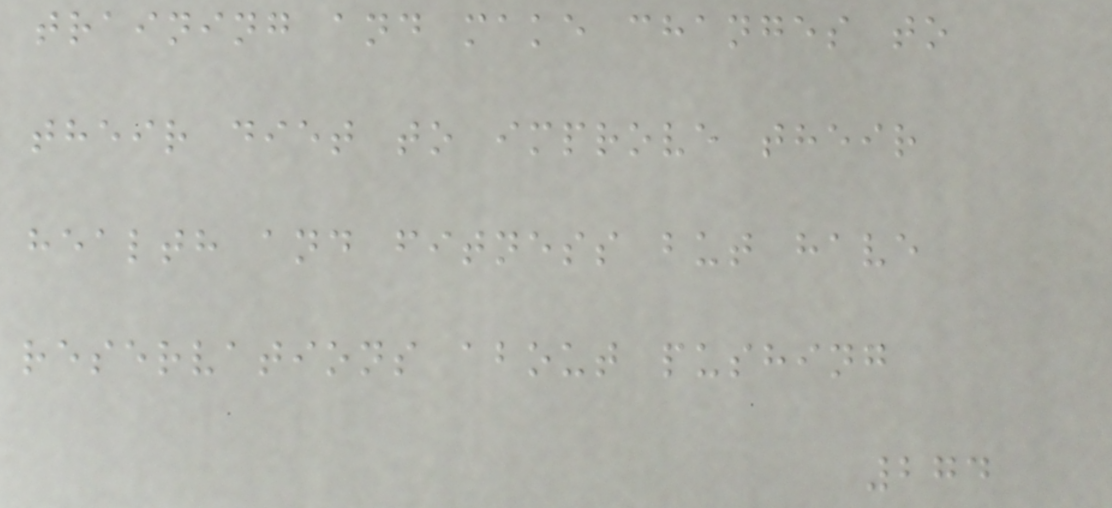training and make changes to
their diet to improve their
health and fitness but have
reservations about pushing
274
